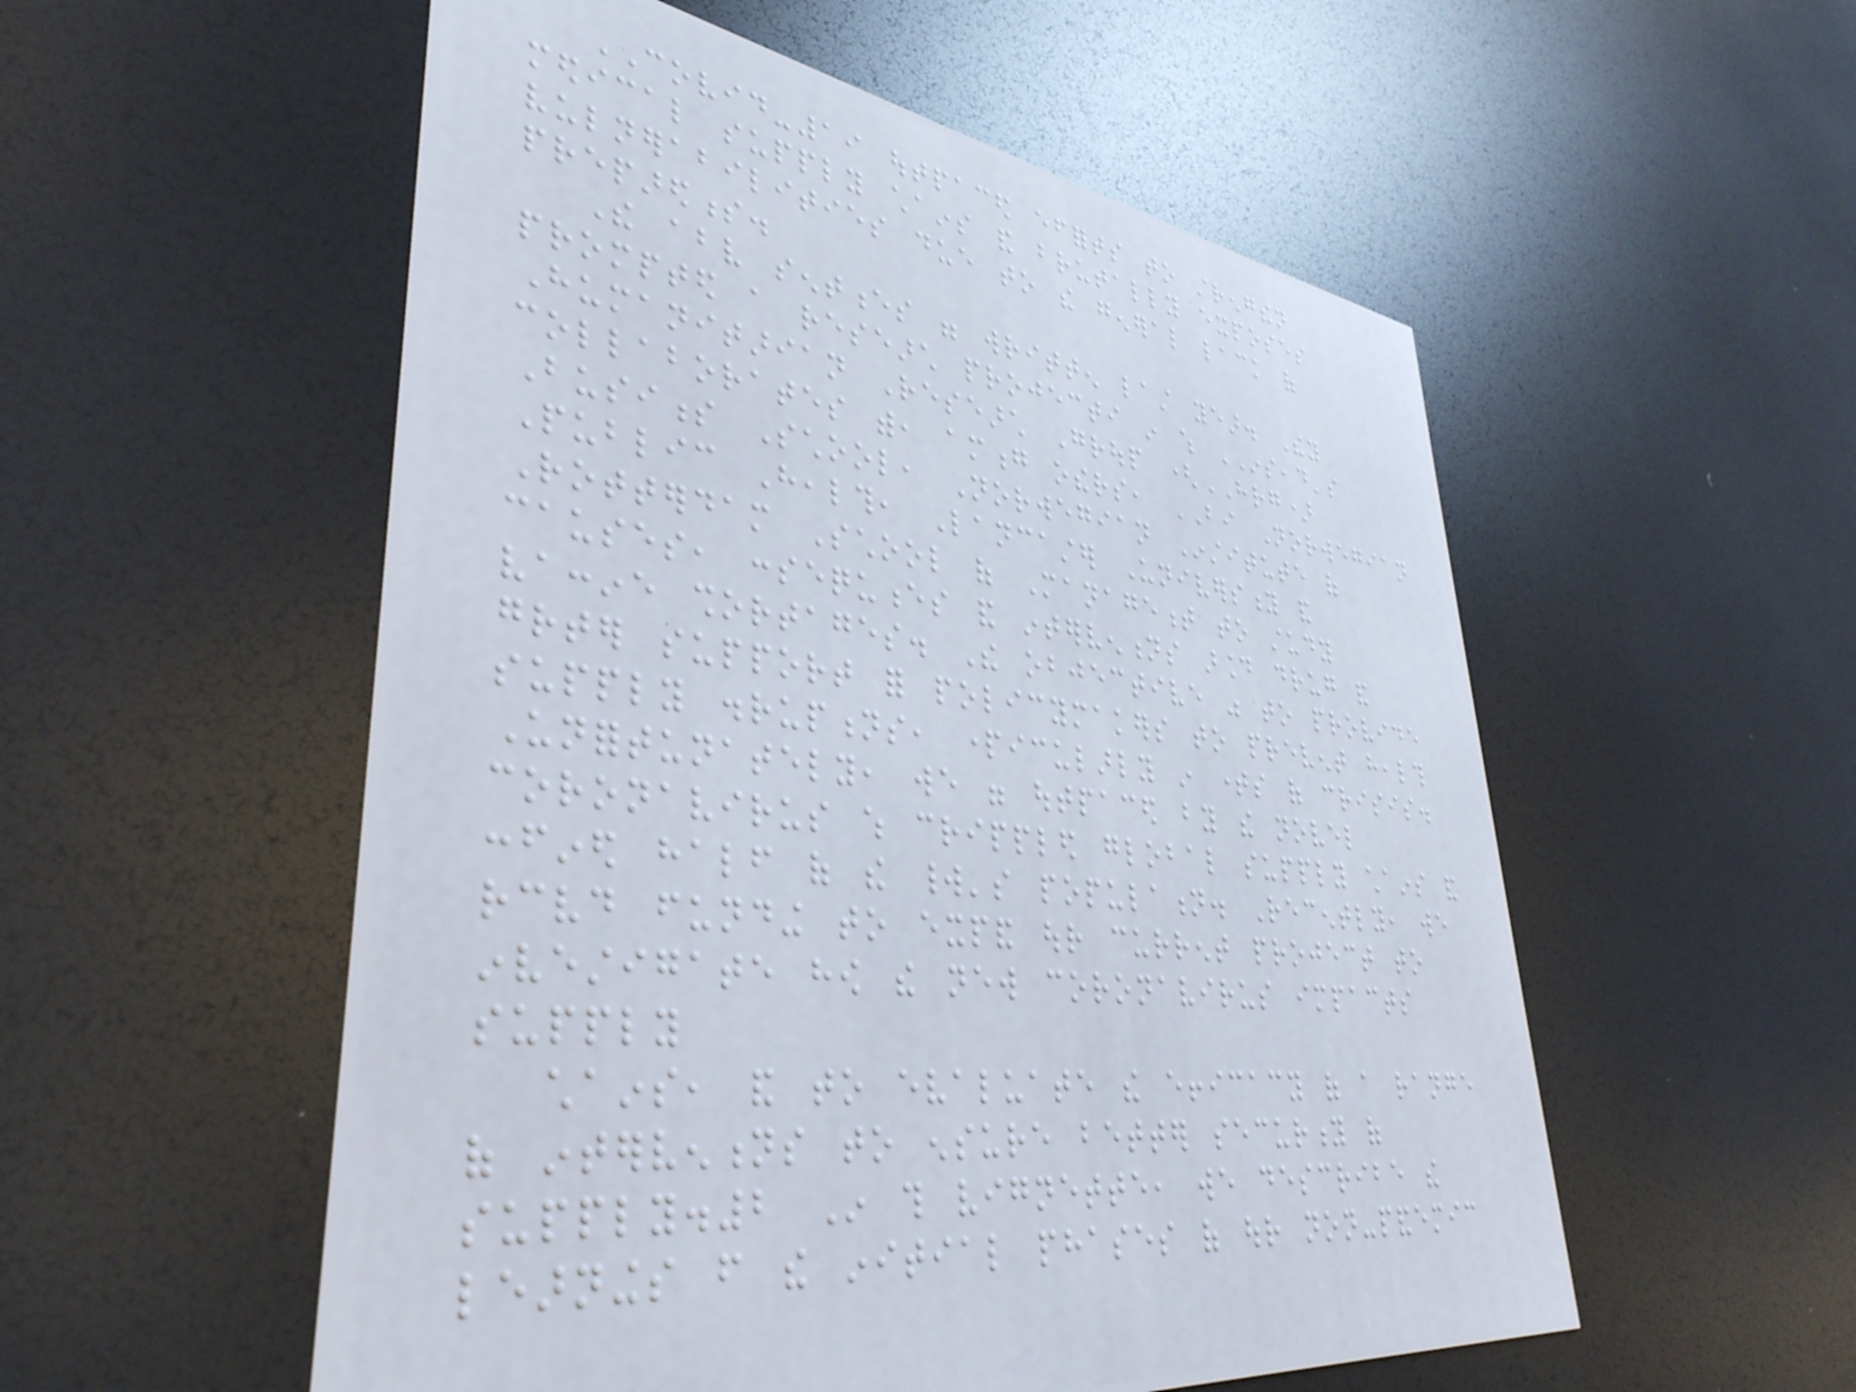COVID-19 outpaced efforts to strengthen
medical supply chains and brutally exposes
vulnerabilities due to the general lack of
preparedness.
The above sentences were written last year. They
prompted a research projecti in which INSEAD's
Humanitarian Research Group (HRG)
collaborates with, among others, BI Norwegian
Business School, Norwegian Institute of
Public Health, Lancaster University and
Rotterdam School of Management to study
causes, consequences and interventions around drug and
vaccine shortages. The objective was to provide
greater support for policymakers to prevent health
supply disruptions, particularly in times of crisis.
Unfortunately, we were outpaced by the novel
coronavirus which crippled global supply chains and
confined half of the world's population. Recently, we
received funding to expand our current project to
investigate how the new coronavirus impacts
supply
chains, and to evaluate the efficacy of a range
of interventions to ensure better security of
supply.2 In this vignette, we describe the
learnings from the initial phases of our non-pandemic
